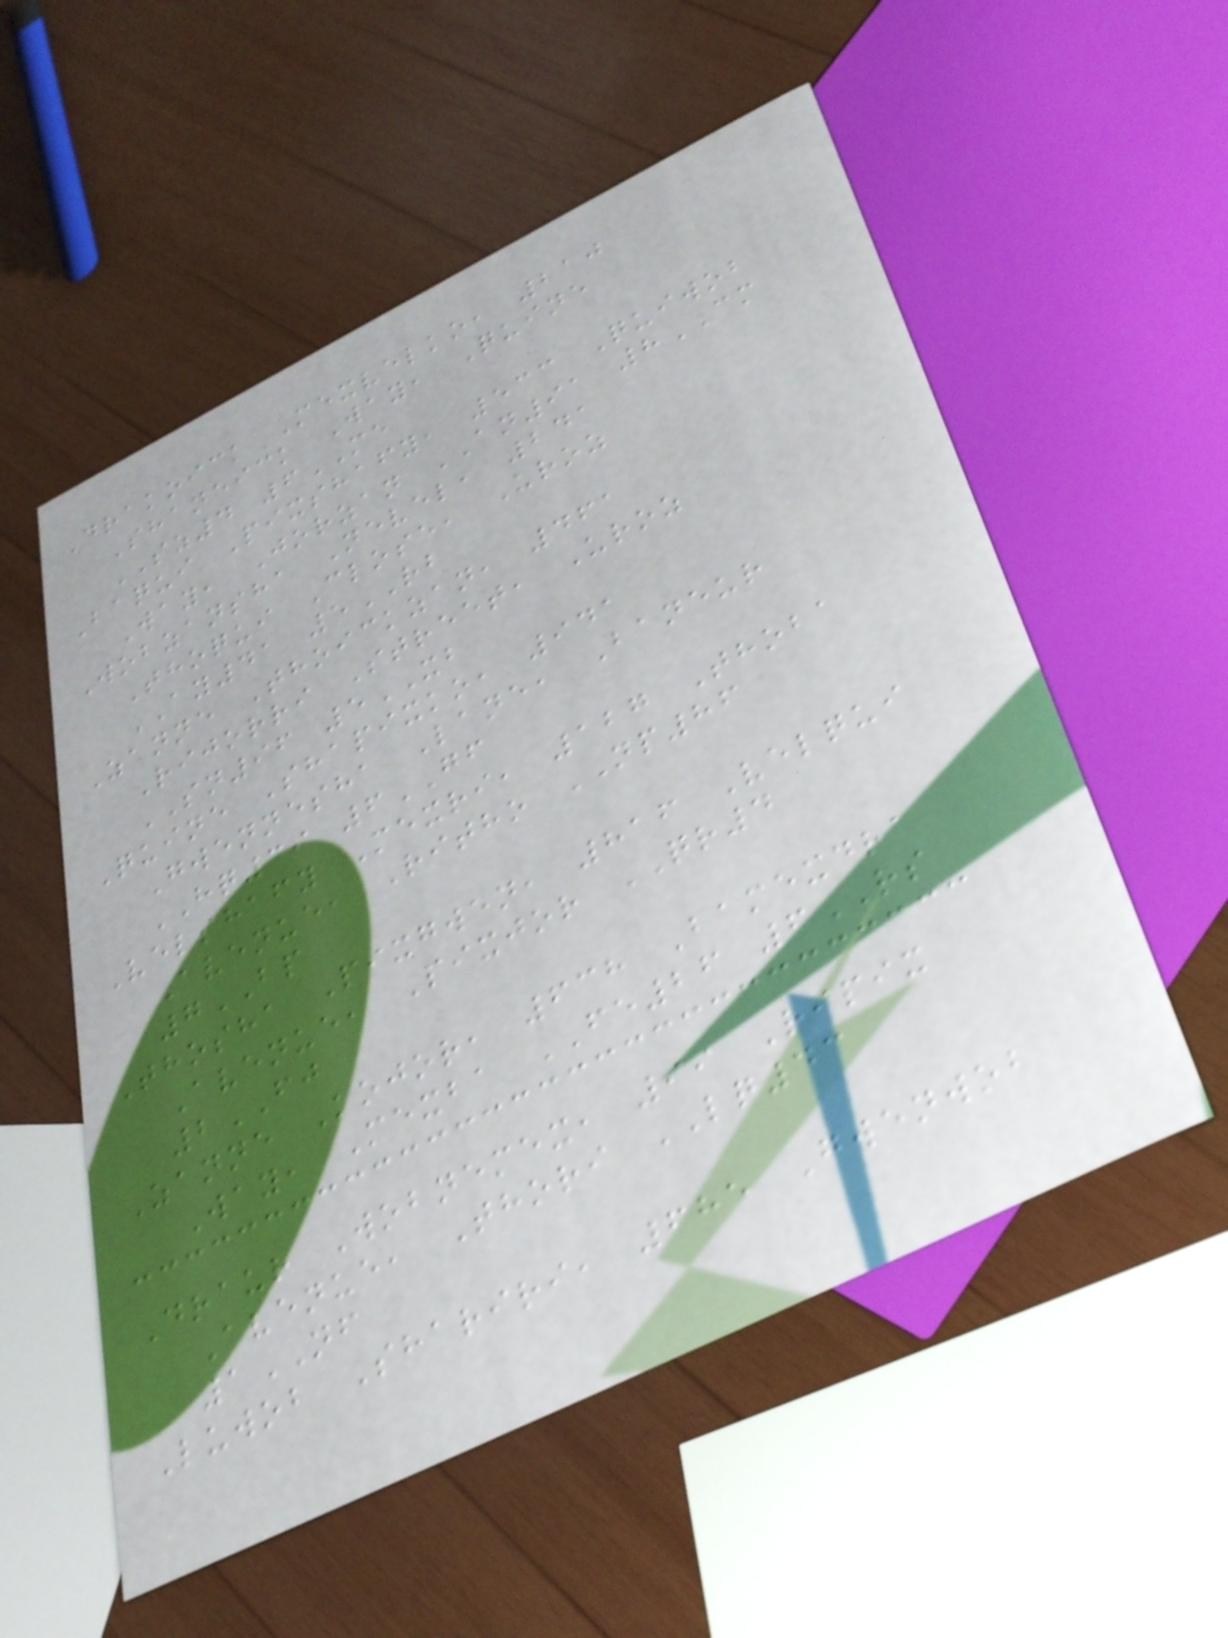Drakoick Mexvelko, 210
Shaneick Way, Quine
SZ4 6ME
Baqui Pixshafy, 533 Quiwob
Way, Jorzan AN91 8CM
Wobzansha Nevel, 241
Thoqui Close, Uroz
AY41 5RB
Zanne Thoickzan, 461
Rijorri Street, Uroz
SN96 5XB
Quine Shapixko, 941
Gwennesha Lane, Baneur
HQ39 6GF
Velshafy Mexri, 127 Thoba
Avenue, Ritho NP86
7BP
Thosha Pixgwen, 816 Velqui
Avenue, Pixjor QR4
2FJ
Zanne Kojor, 638 Bamexdra
Way, Mexba FE26 6RS
Draur Wobnemex, 99 Ripix
Avenue, Thori LQ43
1NF
Luwob Shariri, 685 Gwenwob
